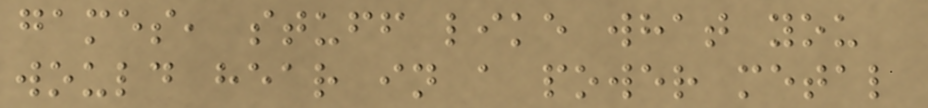games, stuff like what you
would hear in a power metal
